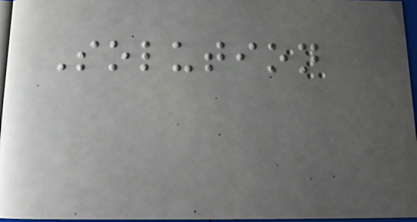Solution
